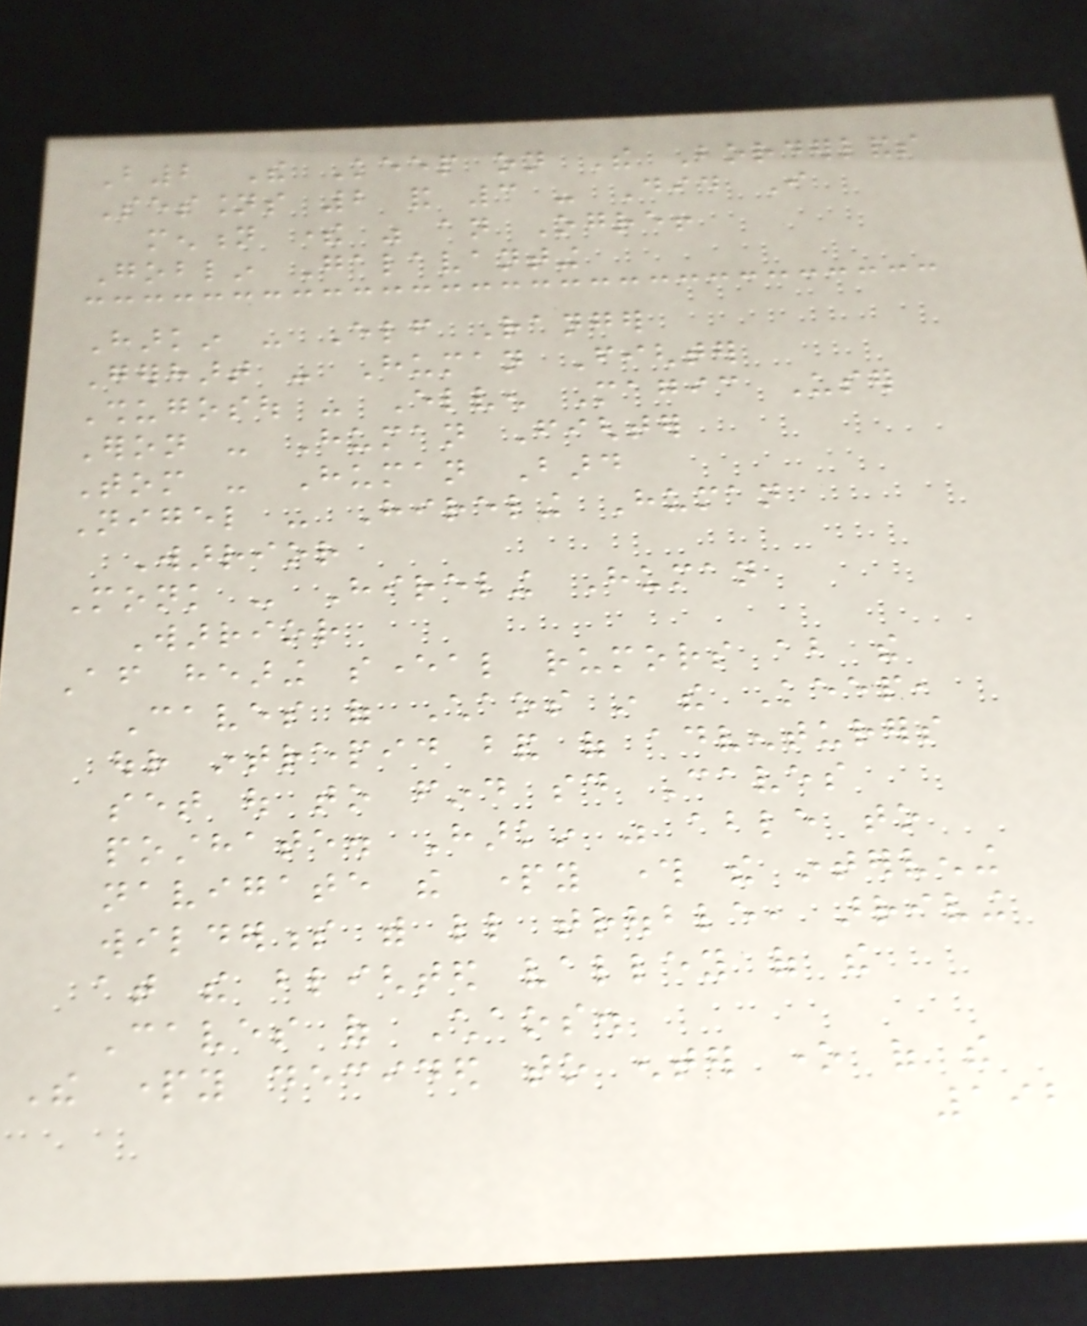B2 The Keep on The Borderlands
Sessions 2 and 3 - Did I
mention there was an Ogre!
Goblin Galavanting
Harkin - Elf Ranger
Gerhart - Human Fighter
Shugosou - Elven Magic User
Eron - Human Fighter
Tom - Human Bard
Nigel - Hireling Human
Warrior
Monk - Hireling Human
Warrior
After hearing several rumors about the
Caves of Chaos in the Keep,
our intrepid band of adventurers
set out to find said Caves
posthate. Harkin was able to
navigate the party through the intervening
wilderness with little trouble, arriving
at the blighted valley of the
Caves of Chaos.
The party decided to enter one of the
192
